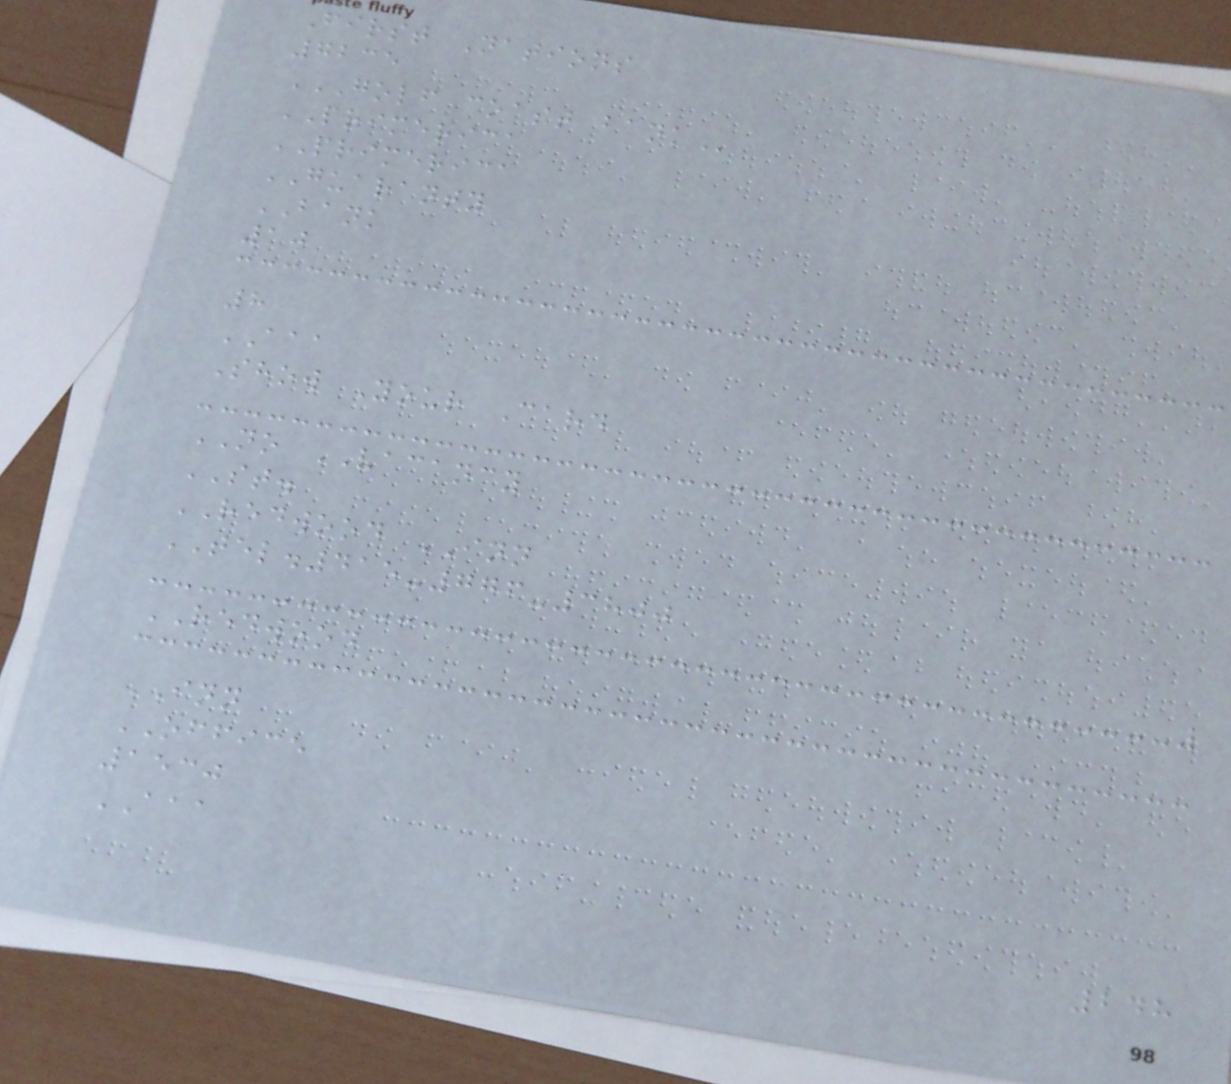First Nations
7235
GOLF COAST BANK
PRIMERICA
PRIMERICA
GUARANTY
BANK
10
8
AAA
Show Your Card
NO VACANCY
ST.
REDWOOD INN
TEL.415-776-3800
REDWOOD
INN
OFFICE
1530
AAA
248
